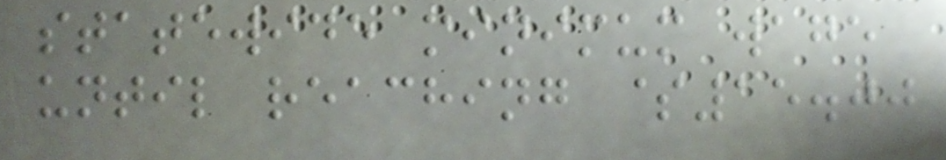statewide minimum wage
until reaching $15.00
